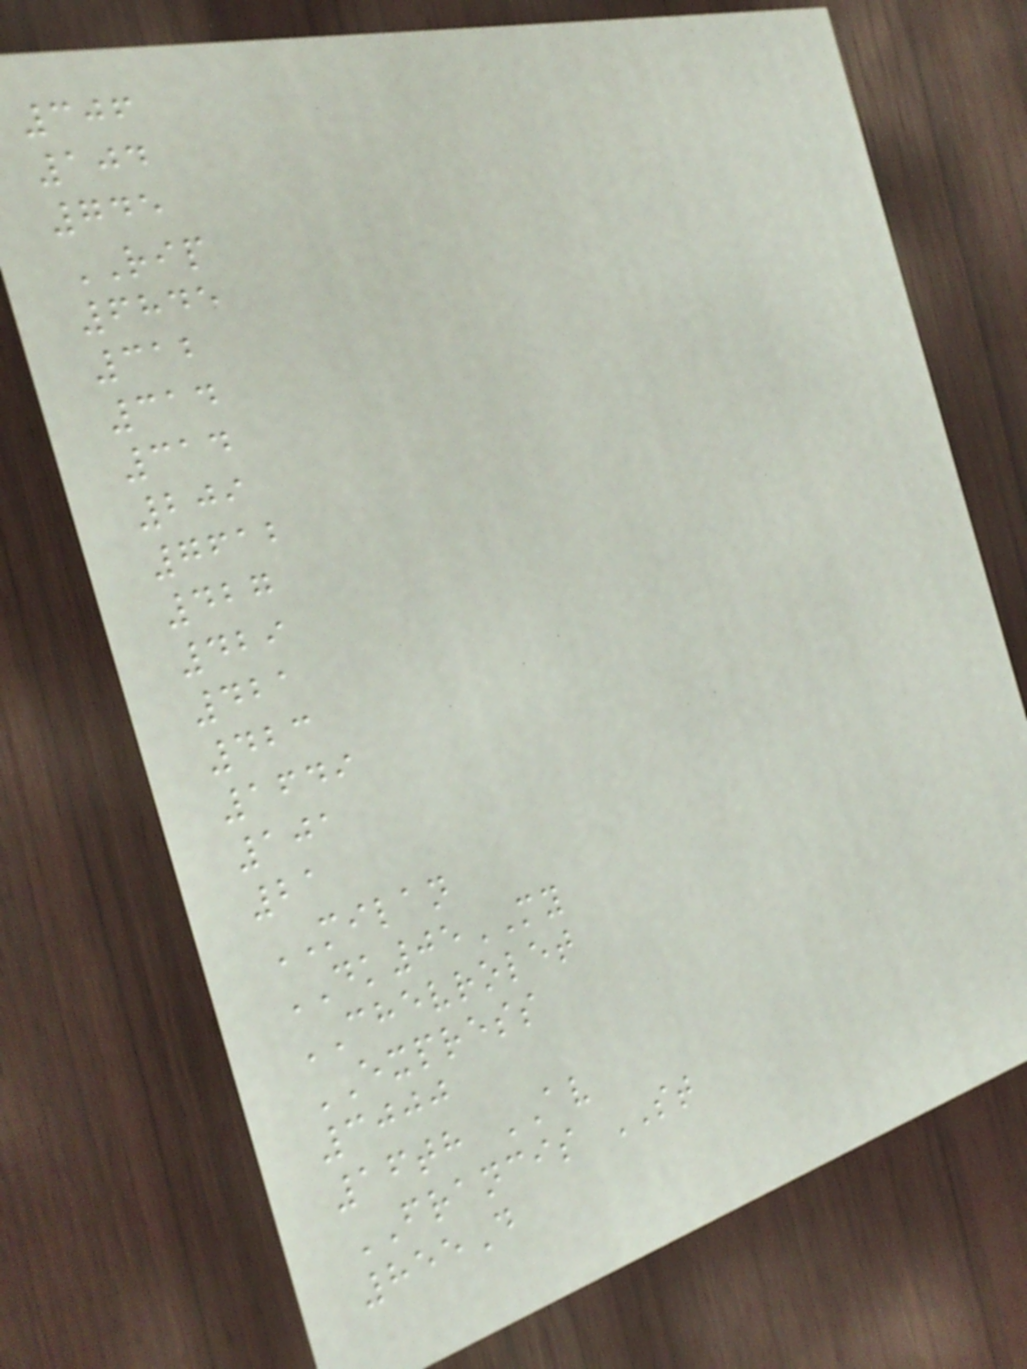306
104
745
RIP
6845
312
314
314
209
7612
427
429
421
423
1649
101
21
MILAN
DK05MY
CHEVROLET
EXPRESS
3000
16th AV
FRANCIS ST
855D
